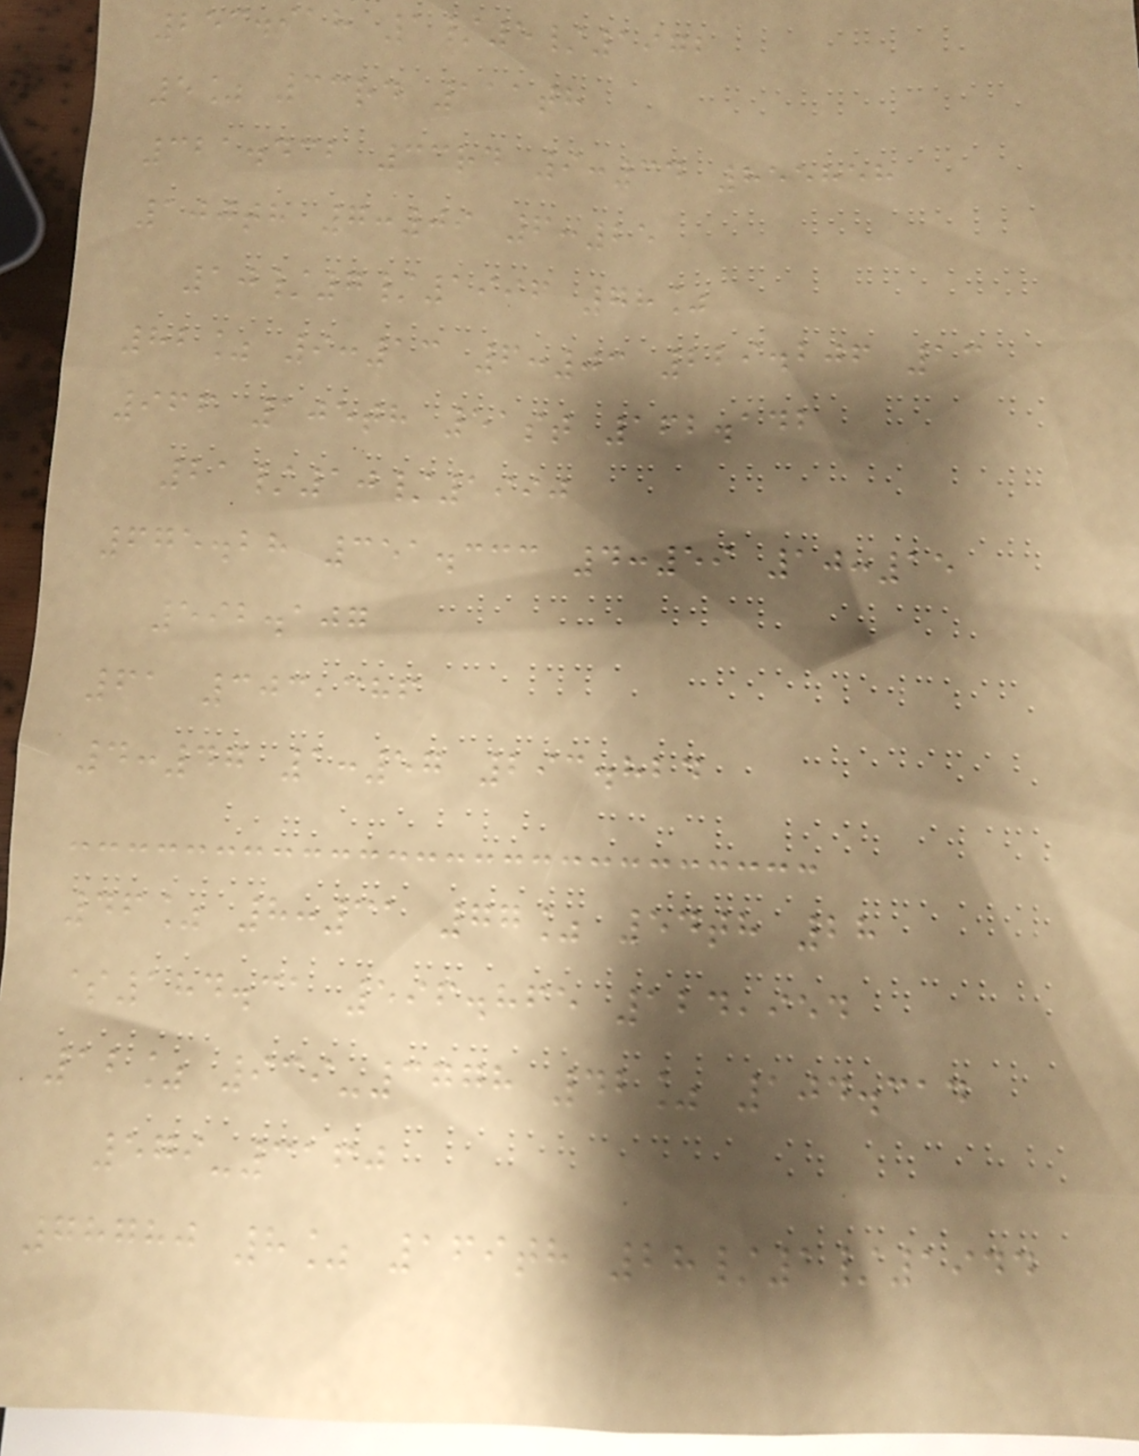253.918 1/5/1972
5% 33rd 111th
321.432 33rd 9:34 855858
100th 7:09 6:25
10/7/1996 78%
82% 9:13 6:03 229.206 13
966 105th 51st 162.142
21/10/1990
675.28 351.333 4:59 10:15
592.107
61 303,386
4:47 1:57 293.824
46% 8:31 77% 54th 28
$184.31 596.865 124,954
12% 939-3778 42% 104.314
579-3160
78780 8% 169th 28/1/1944
